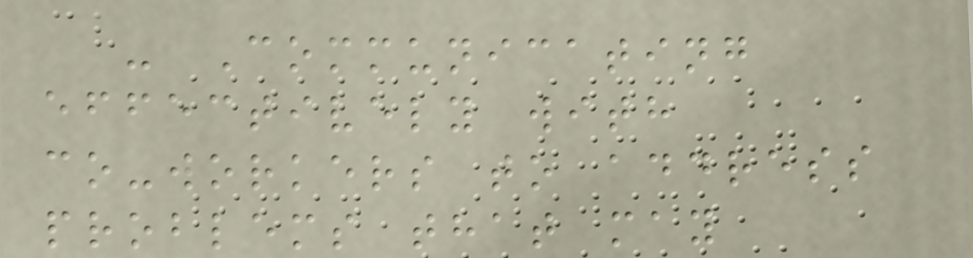- Communicating
effectively with
co-workers to address
problems that may
